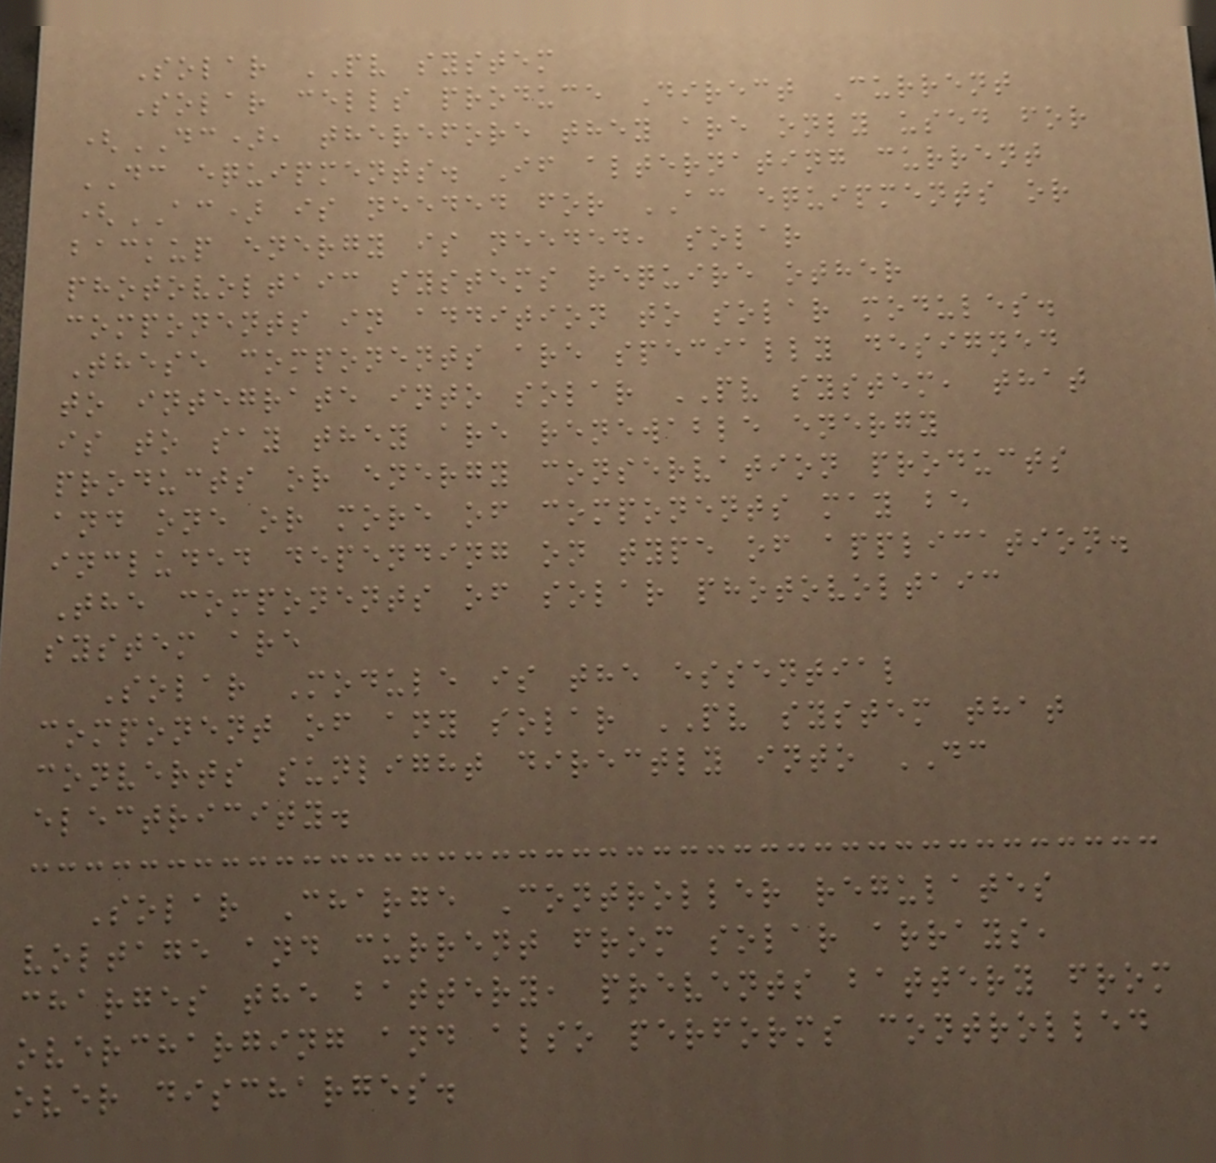Solar PV system
Solar cells produce Direct Current
(DC), therefore they are only used for
DC equipments. If alternating current
(AC) is needed for AC equipments or
backup energy is needed, solar
photovoltaic systems require other
components in addition to solar modules.
These components are specially designed
to integrate into solar PV system, that
is to say they are renewable energy
products or energy conservation products
and one or more of components may be
included depending on type of application.
The components of solar photovoltaic
system are
Solar Module is the essential
component of any solar PV system that
converts sunlight directly into DC
electricity.
Solar Charge Controller regulates
voltage and current from solar arrays,
charges the battery, prevents battery from
overcharging and also performs controlled
over discharges.
